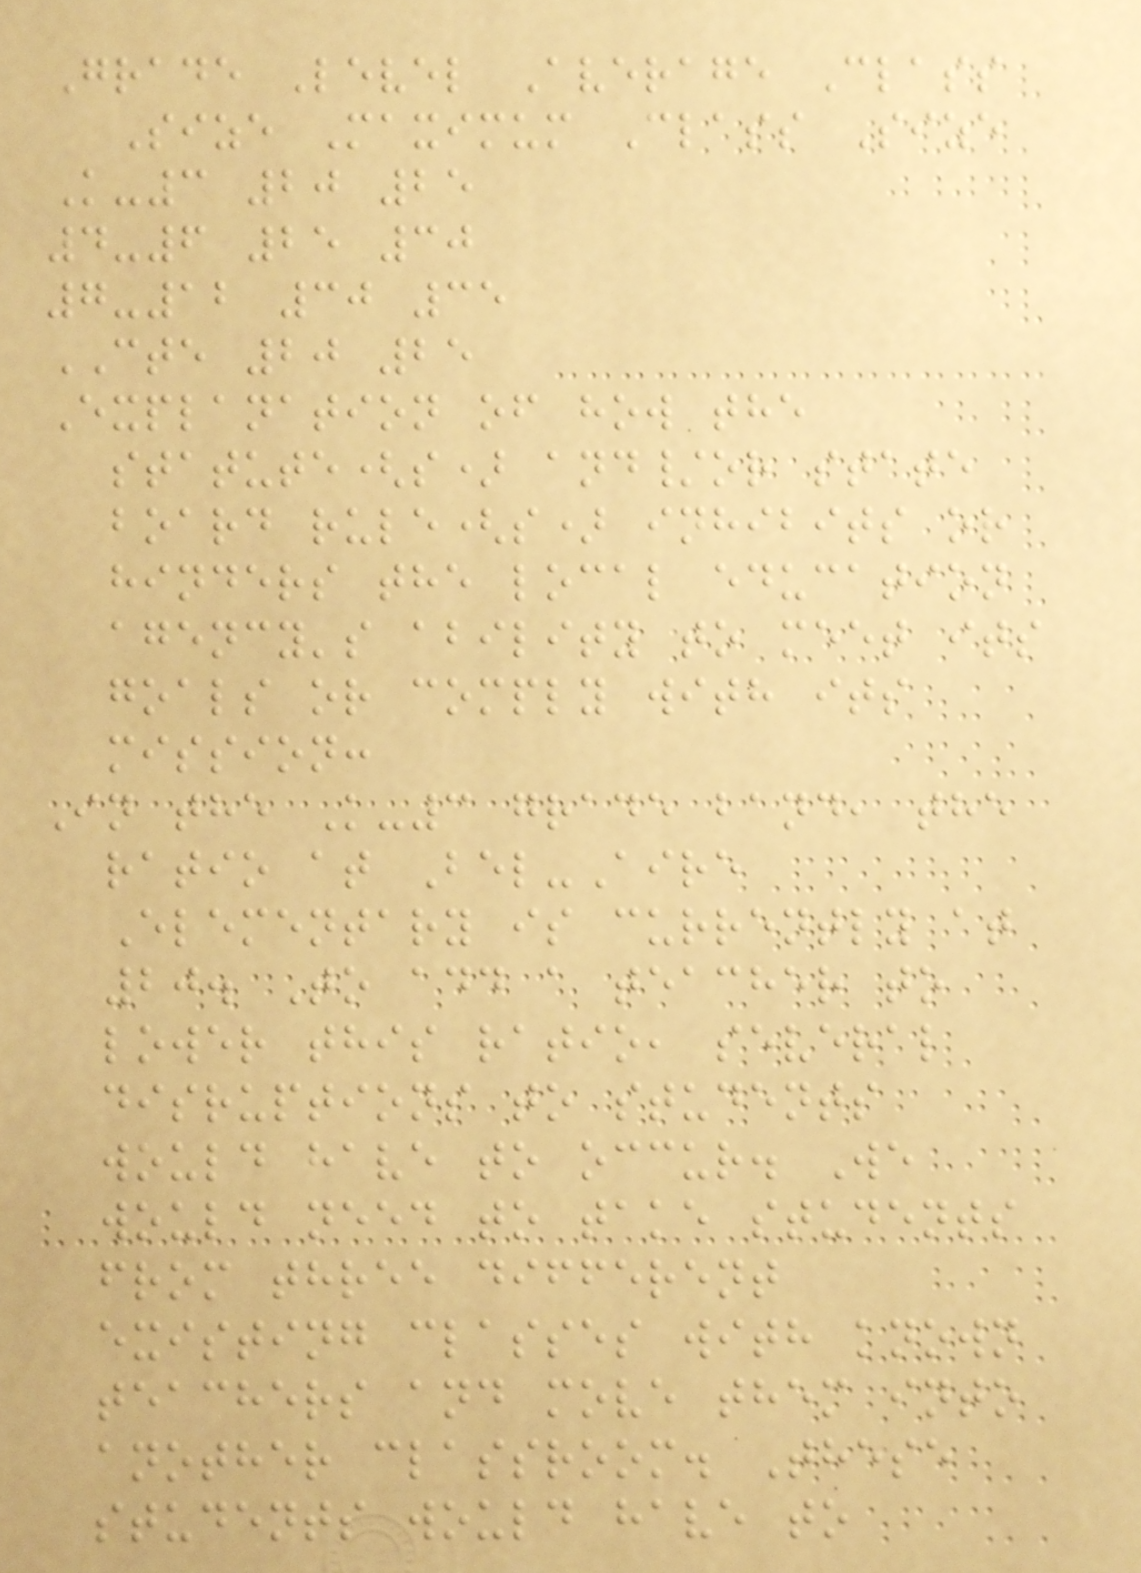Grade Level Average Class
Size Maximum Class Size
K-3 20 25
4-6 25 30
7-12 30 35
CTE 20 25
Explanation of how the
statute(s) and/or state
board rule(s) inhibits or
hinders the local education
agency's ability to meet its
goals or comply with its
mission:
In the K-3 grade band, the
ratio at Bel-Aire
Elementary is currently at
20. To add a teacher to
lower this ratio, several
disruptions to students
would have to occur. We
would need to take students
from three different
existing classes with known
teachers and move them into
another classroom. These
students would have to
